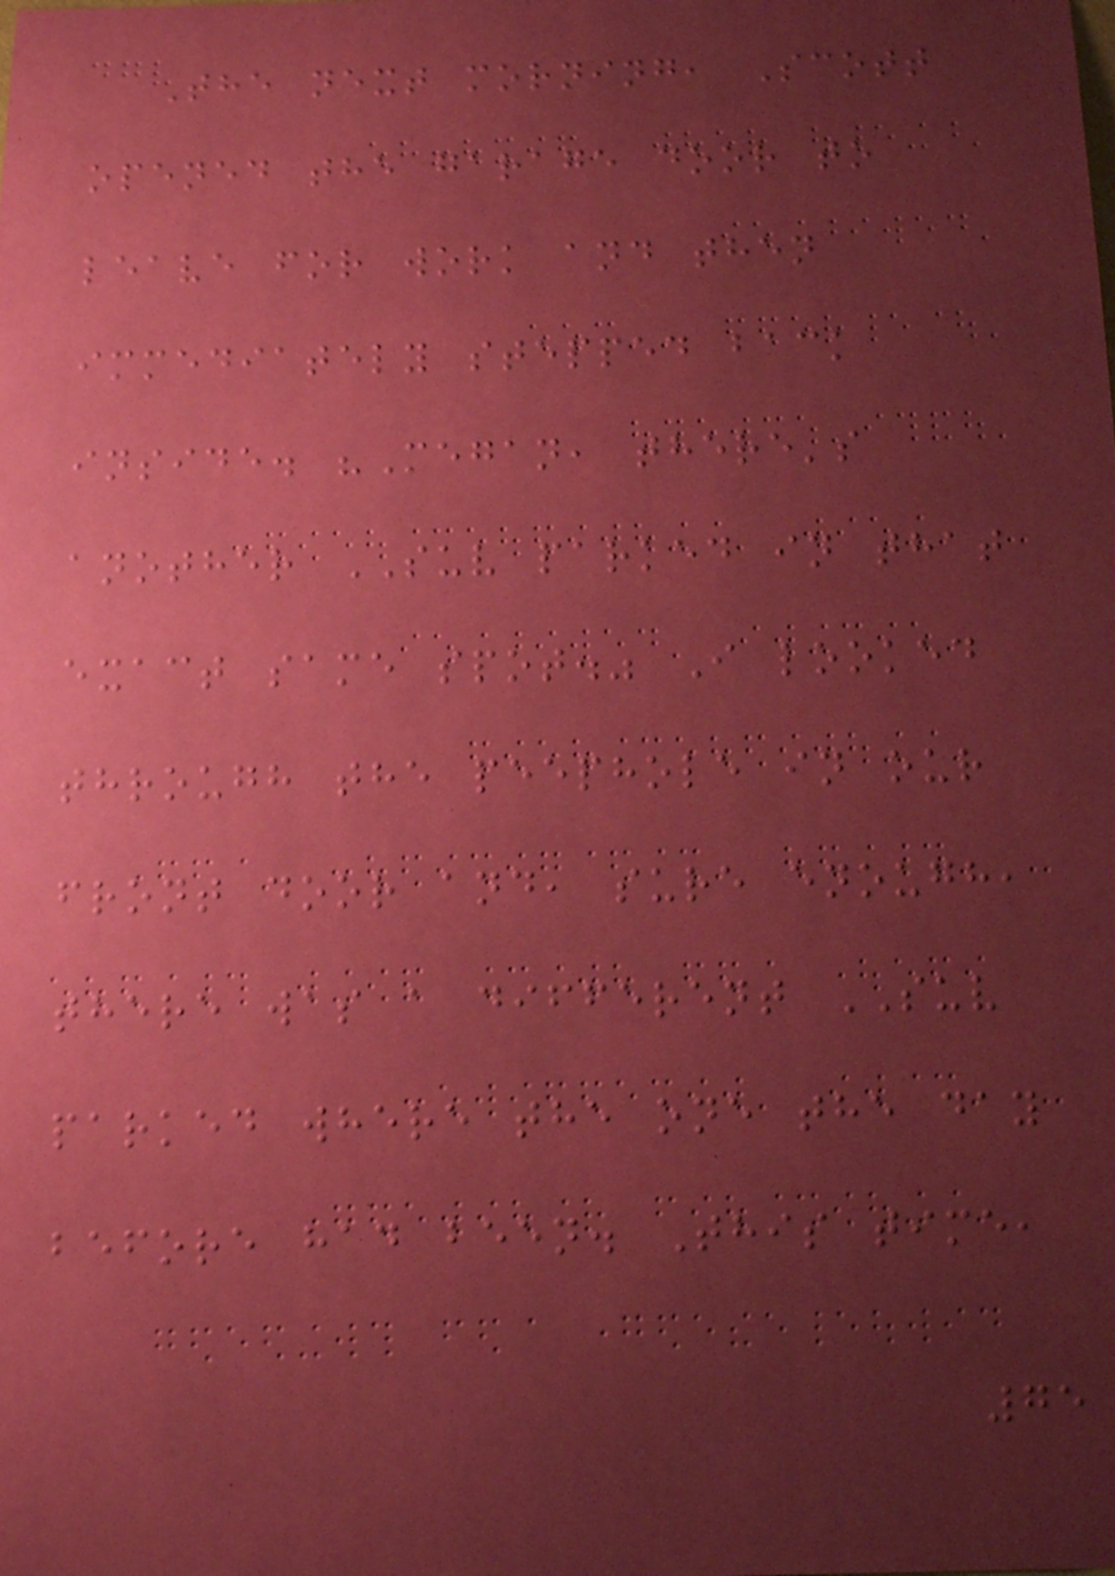The next morning, Scott
opened the garage door to
leave for work and then
immediately stepped back
inside. "Megan, there's
another SUV parked in that
exact same spot." I looked
through the peephole in our
front door and, sure enough,
there was a different SUV
parked where the one the day
before had been. This time,
75
